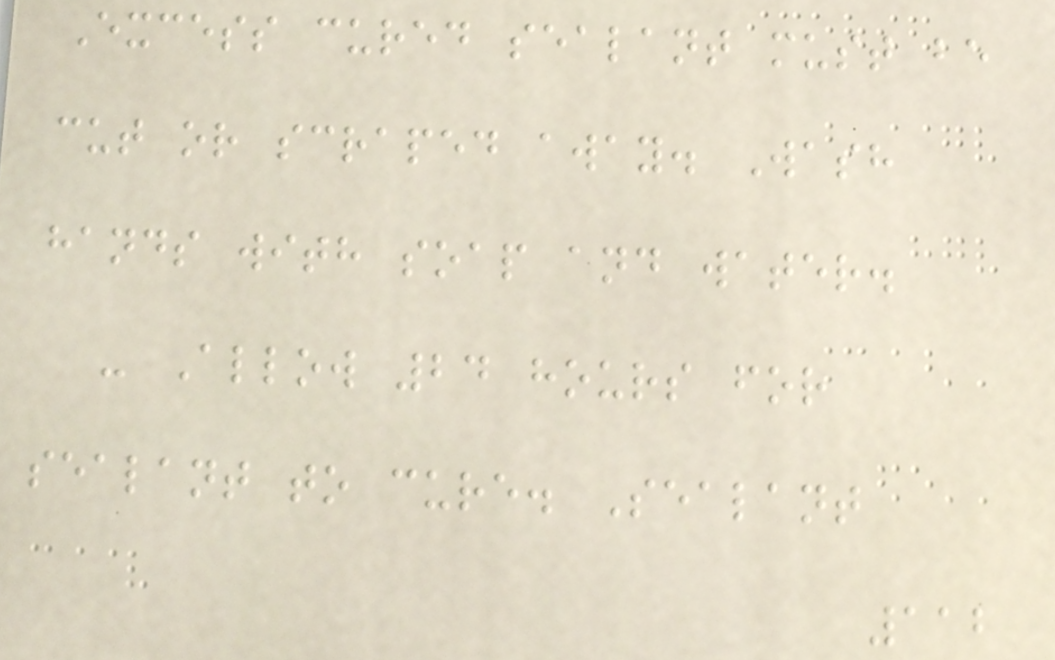Excess cured sealant must be
cut or scraped away. Wash
hands with soap and water.
- Allow 24 hours for
sealant to cure. Sealant
112
